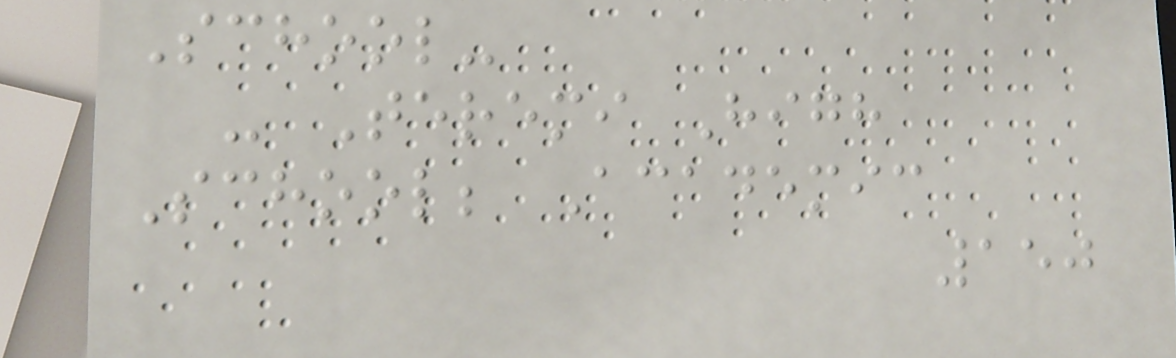School-
- Teremi High
School; Academic
150
